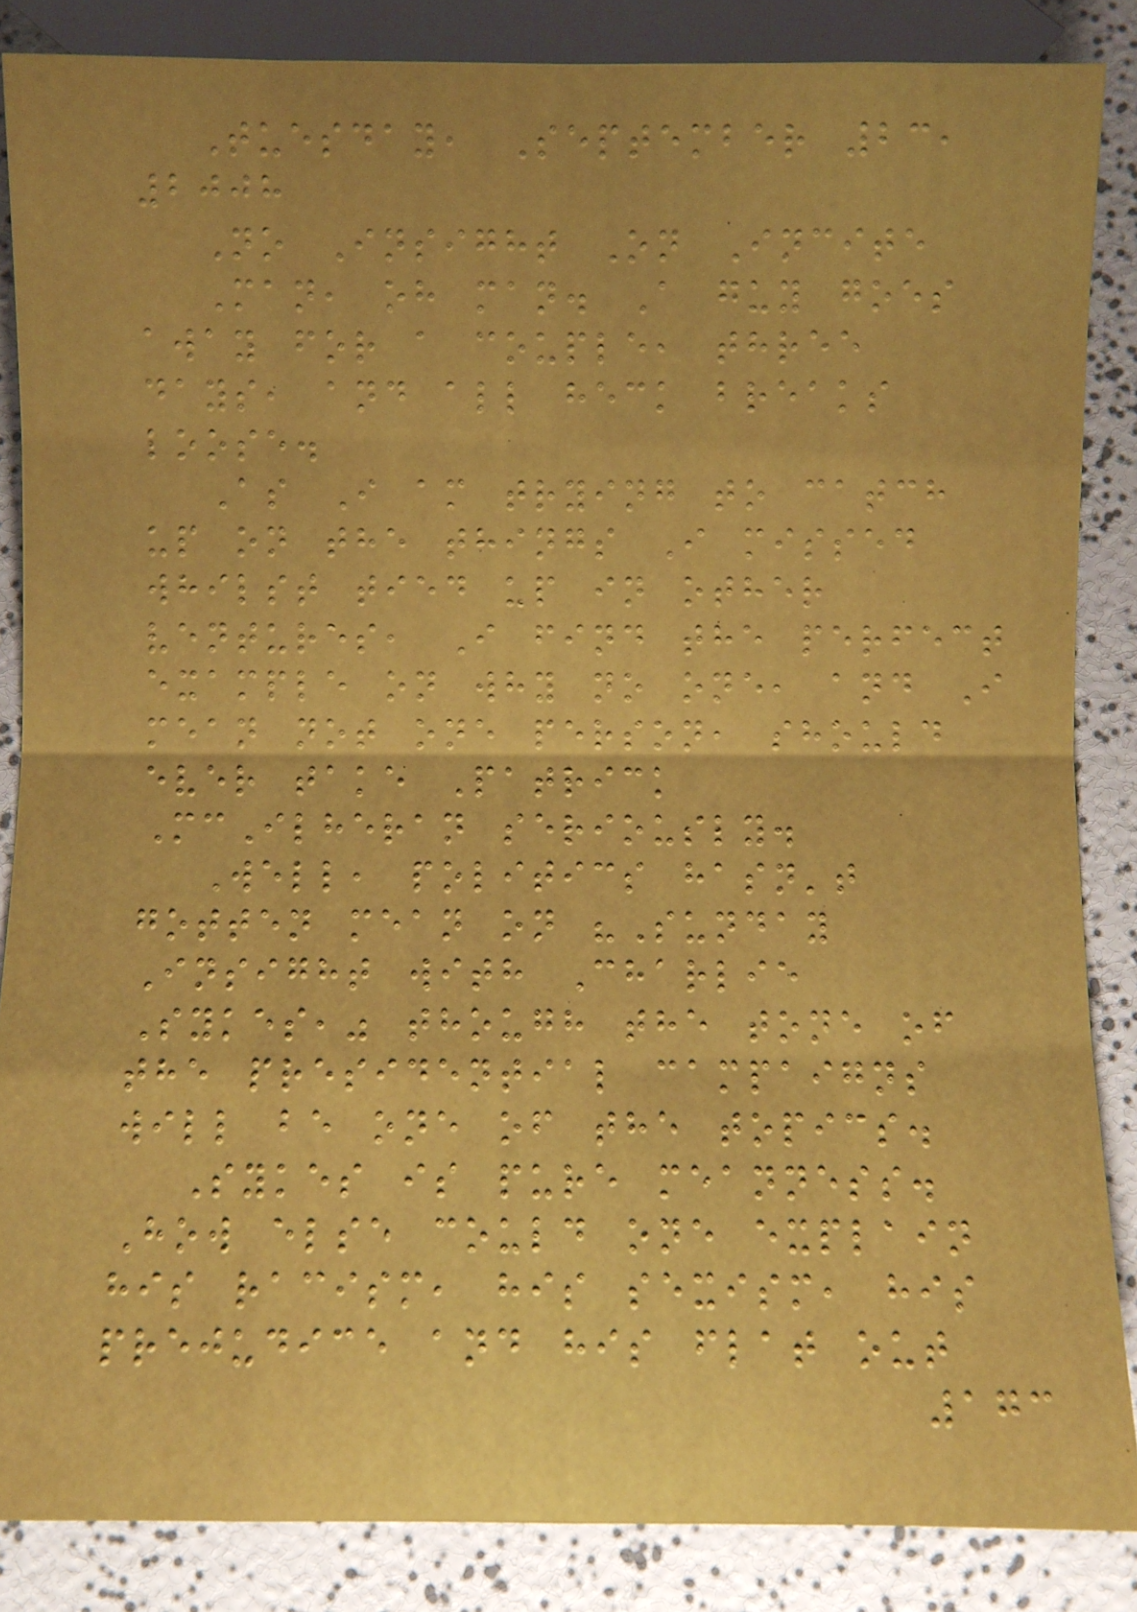Tuesday, September 23,
2008
No Insight On Incite
Man, oh man. A guy goes
away for a couple, three
days, and all heck breaks
loose.
As I am trying to catch
up on the things I missed
whilst tied up in other
ventures, I find the perfect
example on why no one, and I
mean not one person, should
ever take Patrick
McIlheran seriously.
Well, politics hasn't
gotten mean on "Sunday
Insight with Charlie
Sykes," though the tone of
the presidential campaigns
will be one of the topics.
Sykes is pure meanness.
How else could one explain
his racism, his sexism, his
prejudice and his flat out
173
